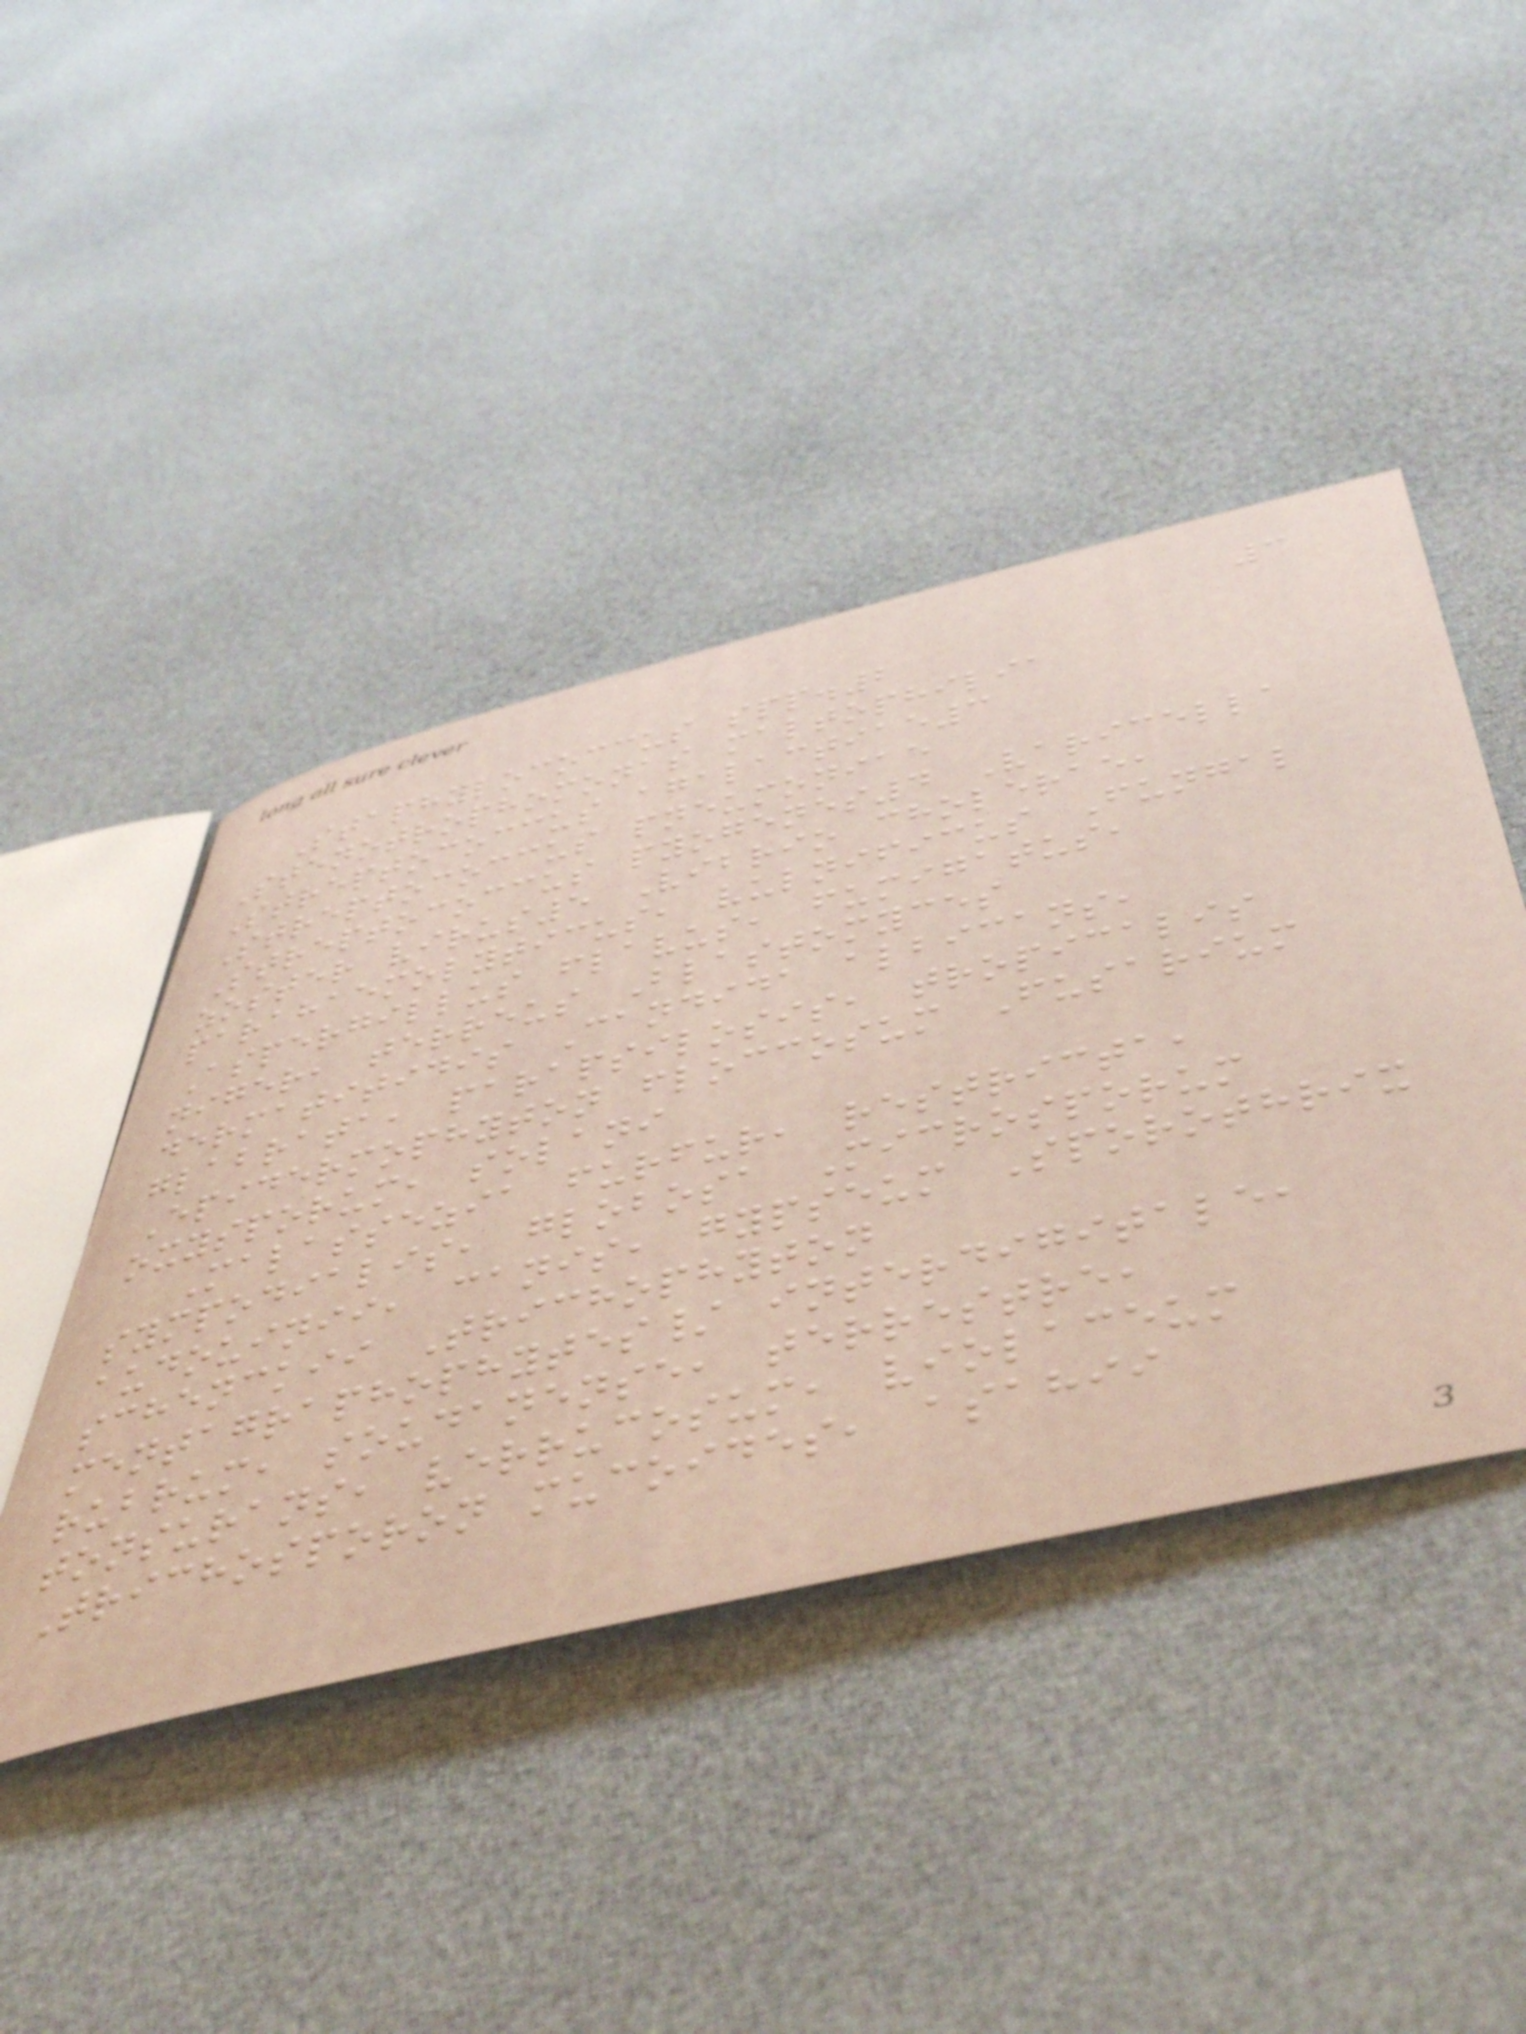3
Staphylococcus spp.2
Stenotrophomonas maltophilia
Streptococcus agalactiae3
Streptococcus pneumoniae
Streptococcus pyogenes4 Varicella
zoster virus5 Vibrio cholerae,
parahaemolyticus, vulnificus Fungal
Aspergillus flavus, fumigatus,
niger, terreus Blastomyces
dermatitidis Candida albicans,
glabrata, parapsilosis, tropicalis
Epidermophyton floccosum Fusarium
oxysporum, solani
Malassezia furfur, restricta,
sympodialis, globosa Microsporum
audouinii, canis, gypseum Sporothrix
schenckii Trichophyton
mentagraphophytes/ interdigitale,
rubrum, soudanense, terrestre,
tonsurans, verrucosum, violaceum
Trichosporon mucoides, asahii
